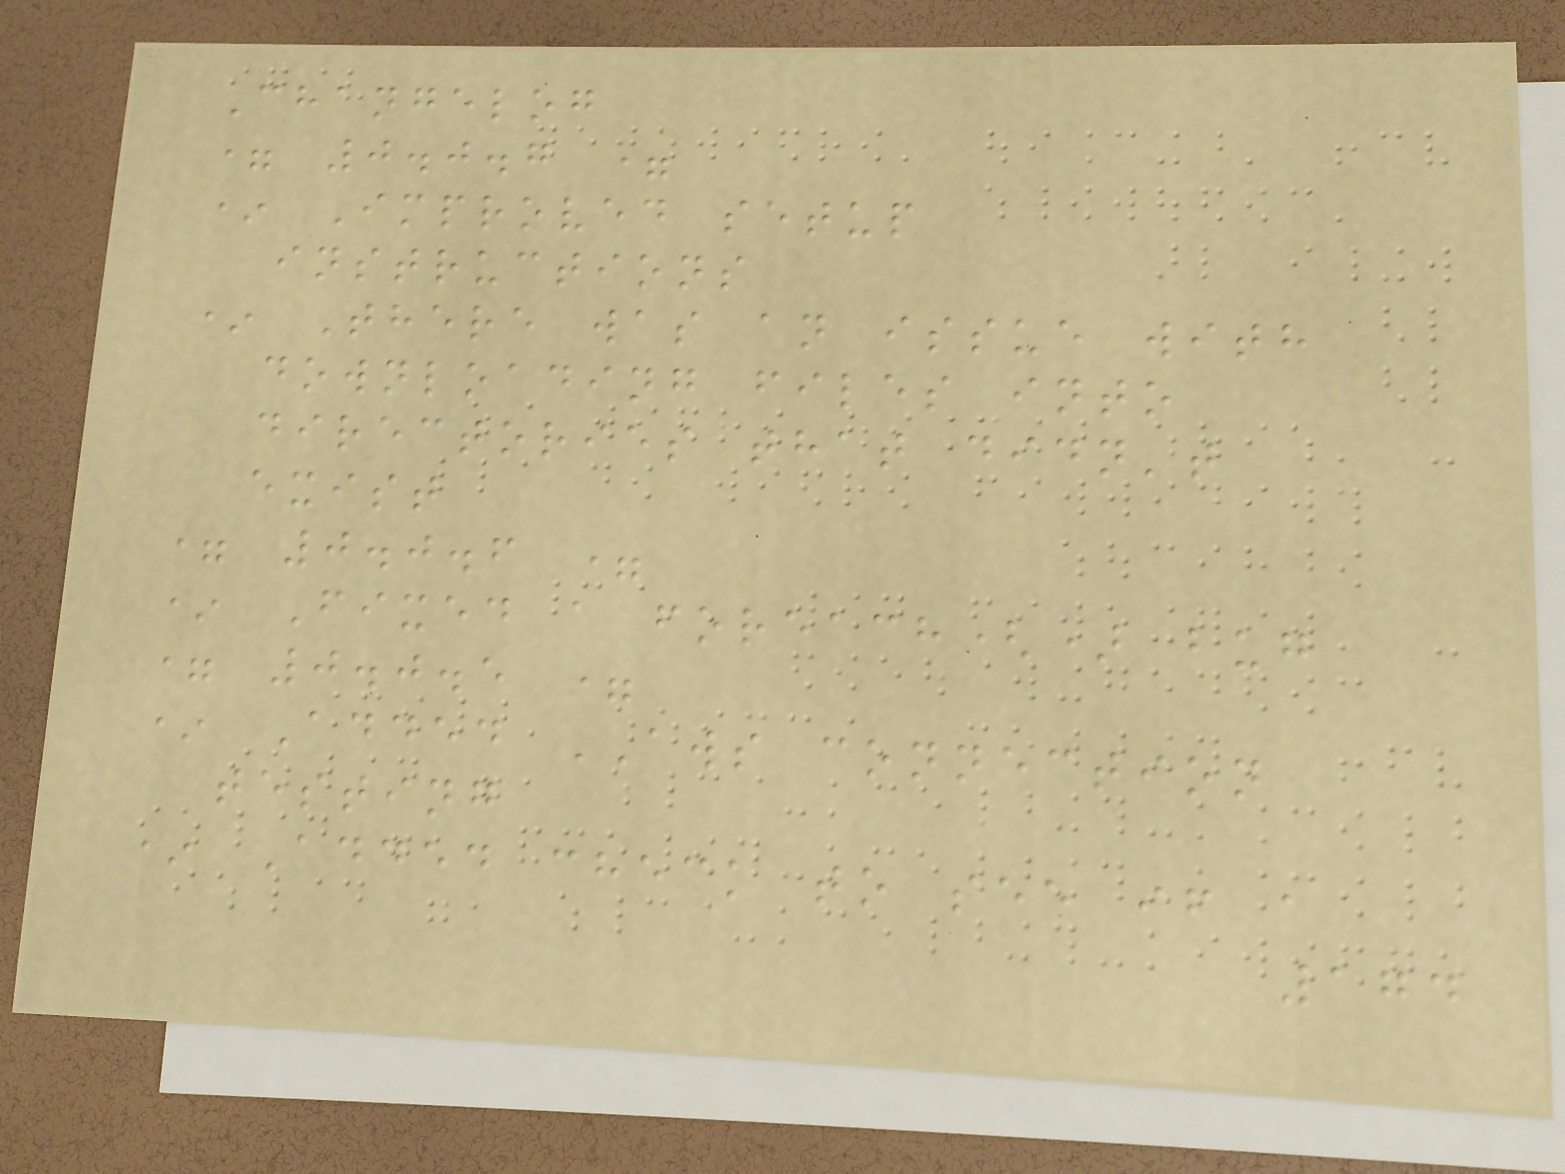Changelog
= 0.0.7 =
* Improved setup
instructions
* There was an issue with
downloading files into
directories that didn't
exist
= 0.0.6 =
* Fixed a foreach() bug
= 0.0.5 =
* Added AWS connection
testing
* Added check to see if a
174
